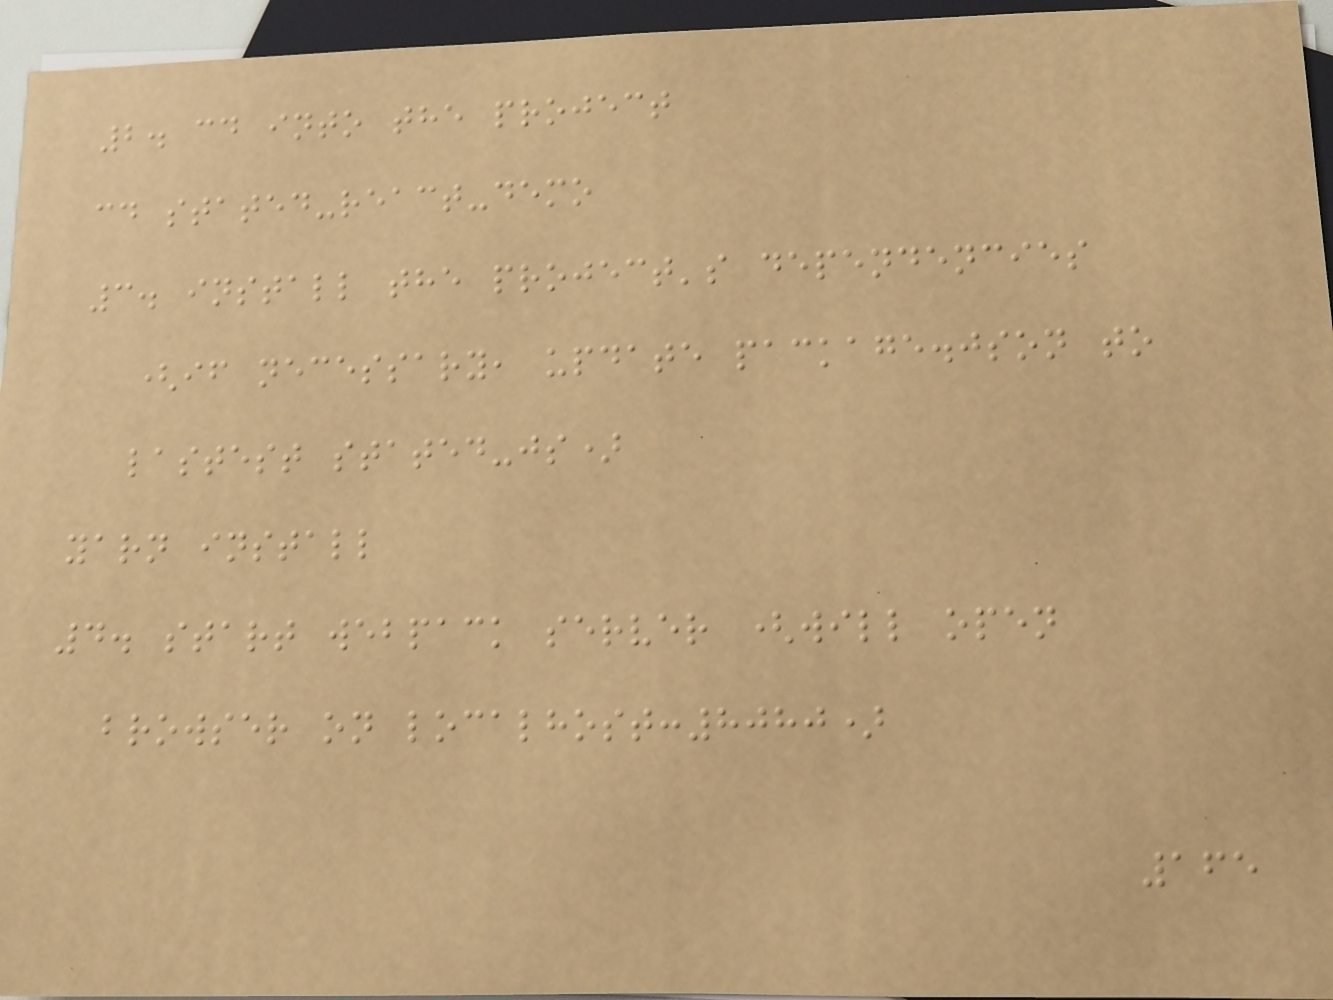2. cd into the project
cd stated-react-demo
3. install the project's dependencies
(if necessary, update package.json to
lastest stated-js)
yarn install
4. start webpack server (will open
browser on localhost:8080)
165
